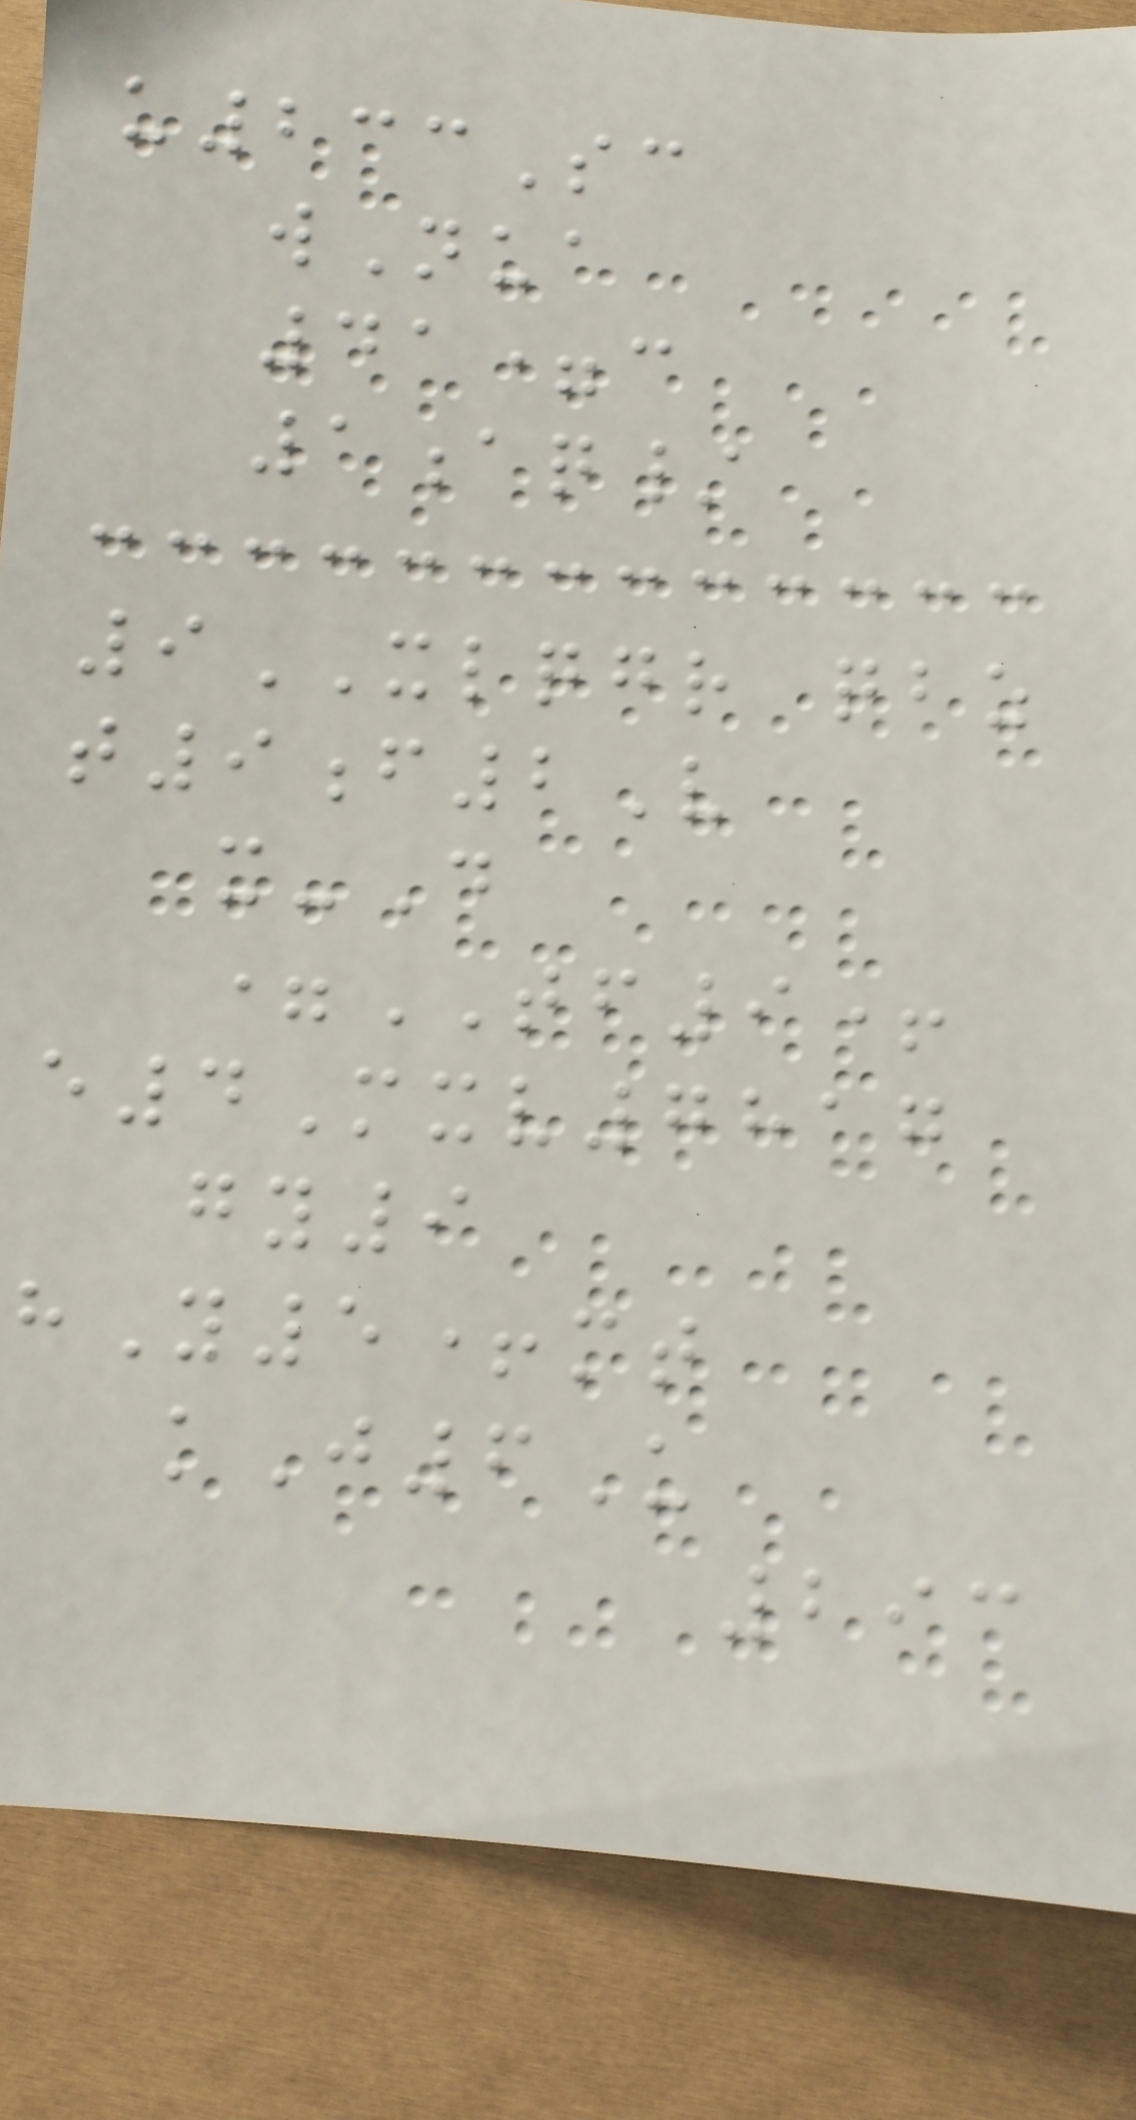u233Sc
wNua
41=c
1aq/
9XLQGR qbz
t9f2V
x-D
=TF9+
e4Mxv7817
gy9
hY5+mt
kJ6U
293
